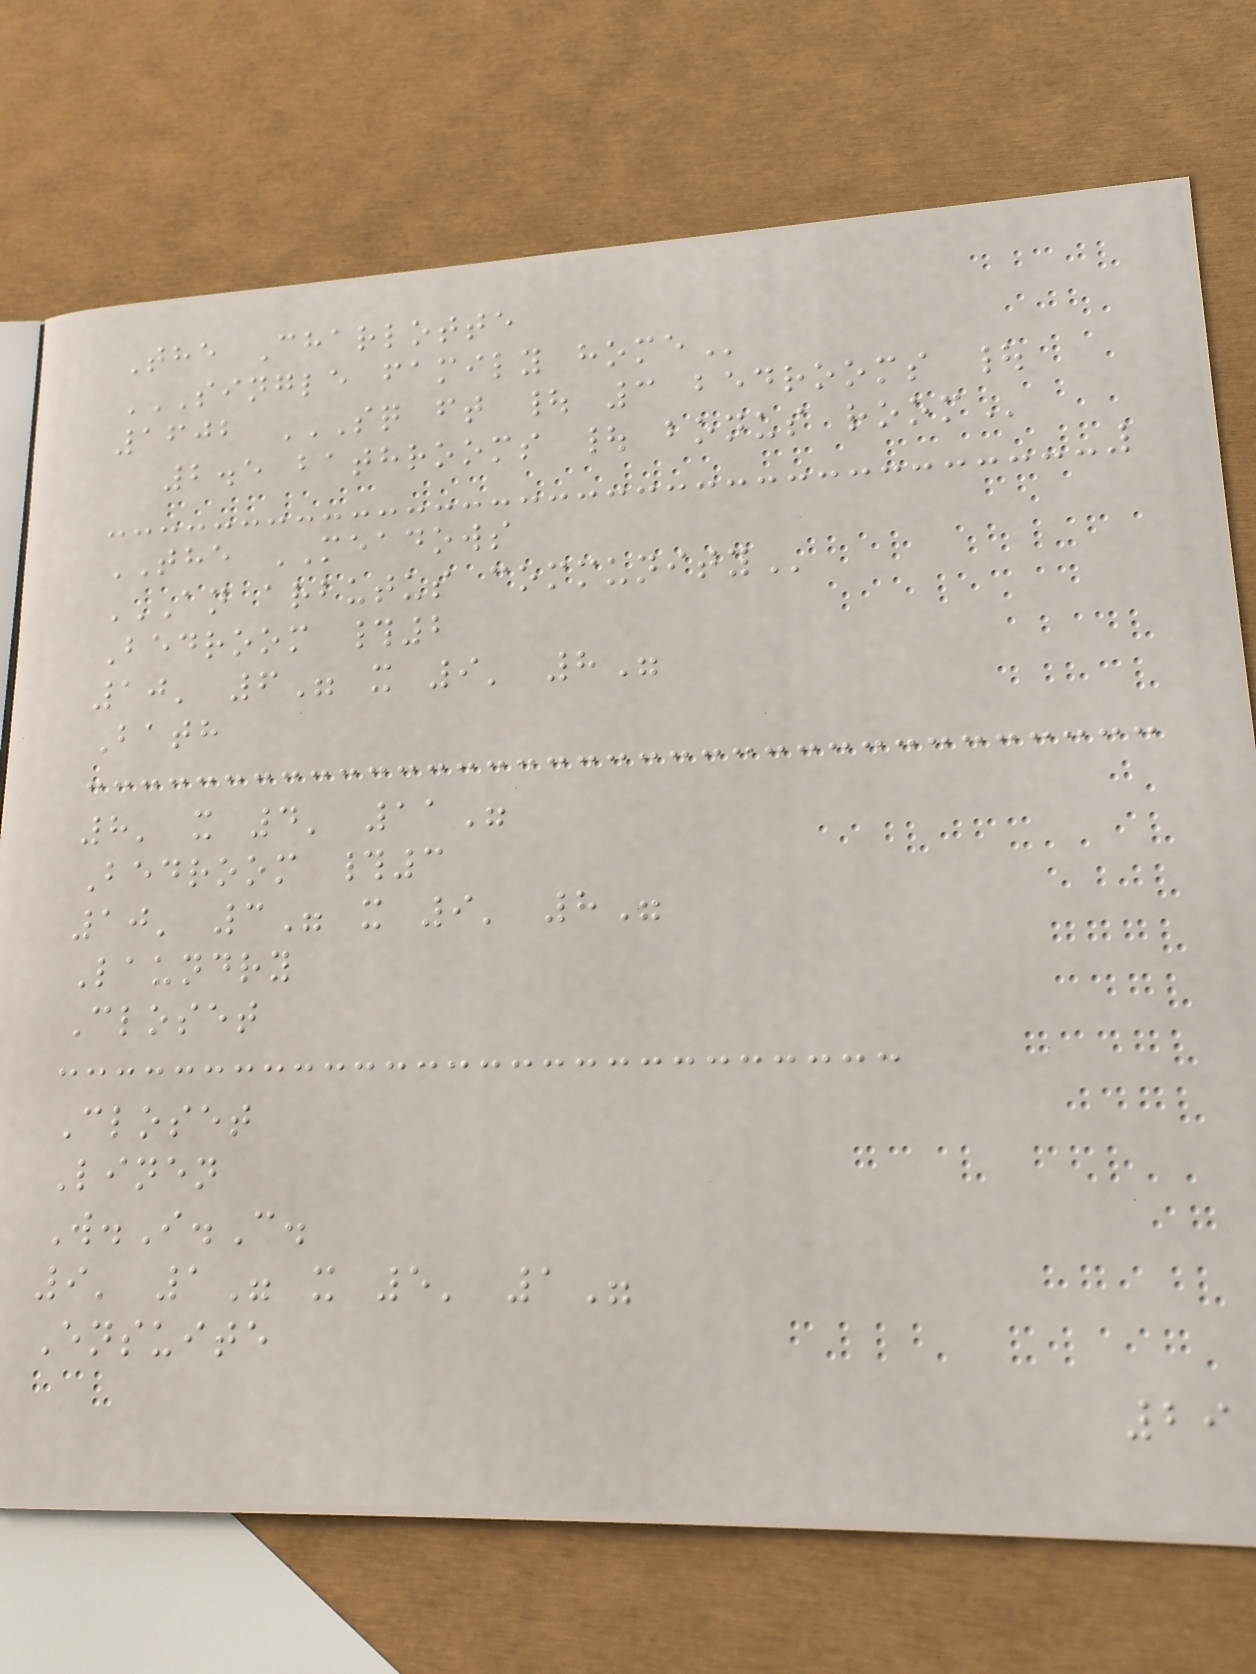The Charlotte
SINGLE FAMILY HOME
1602 SQ FT | 3 BEDROOMS |
2.5 BATHROOMS | BONUS ROOM
THE MEADOWS
AN ARBUTUS COMMUNITY
Bedroom #2
10' 6" x 9' 8"
Bath
8' x 4' 11"
Bedroom #3
10' 3" x 9' 8"
Laundry
Closet
Closet
Linen
W.I.C.
9' 1" x 5' 1"
Ensuite
29
